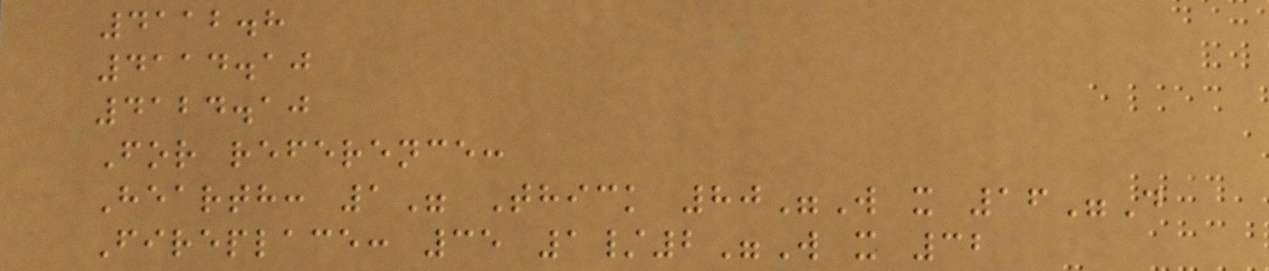4112.8
4114.10
4124.10
For reference:
Hearth: 1" Thick 80"W x 16"D
Fireplace: 35 1/2"W x 32
